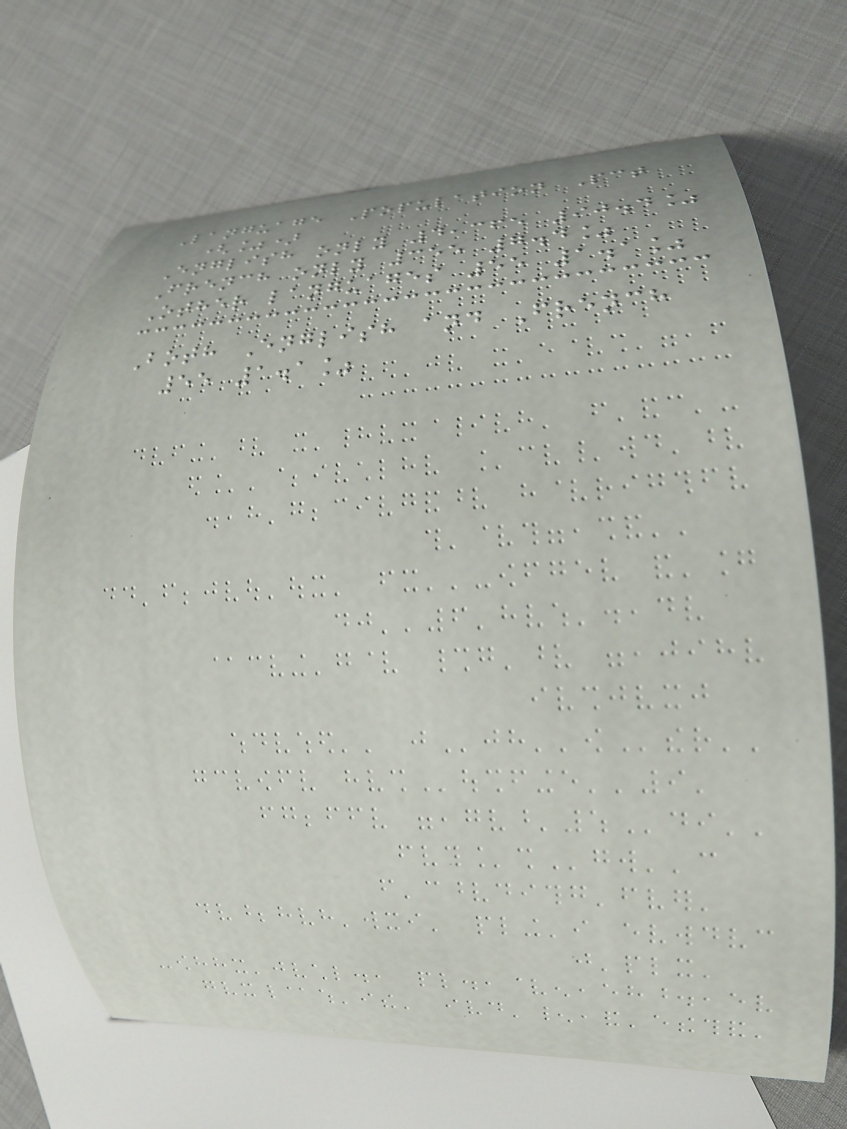Language Population Pct
(%)
English only 4,365 90.4%
French only 355 7.4%
Other languages 55 1.1%
Both English and French
55 1.1%
